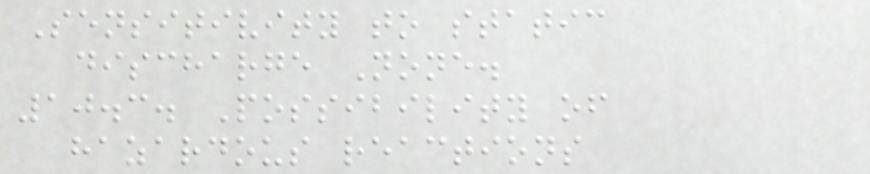Sensitivity to static
discharge None.
10.3. Possibility of
hazardous reactions
